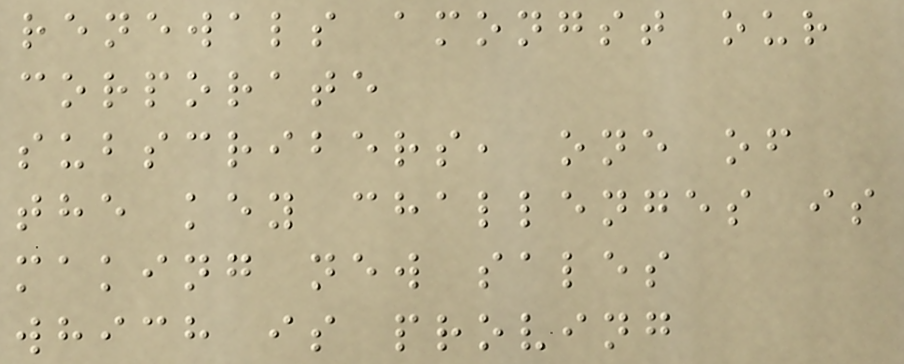renewals amongst our
corporate
subscribers, one of
the key challenges is
making new sales
which is proving
